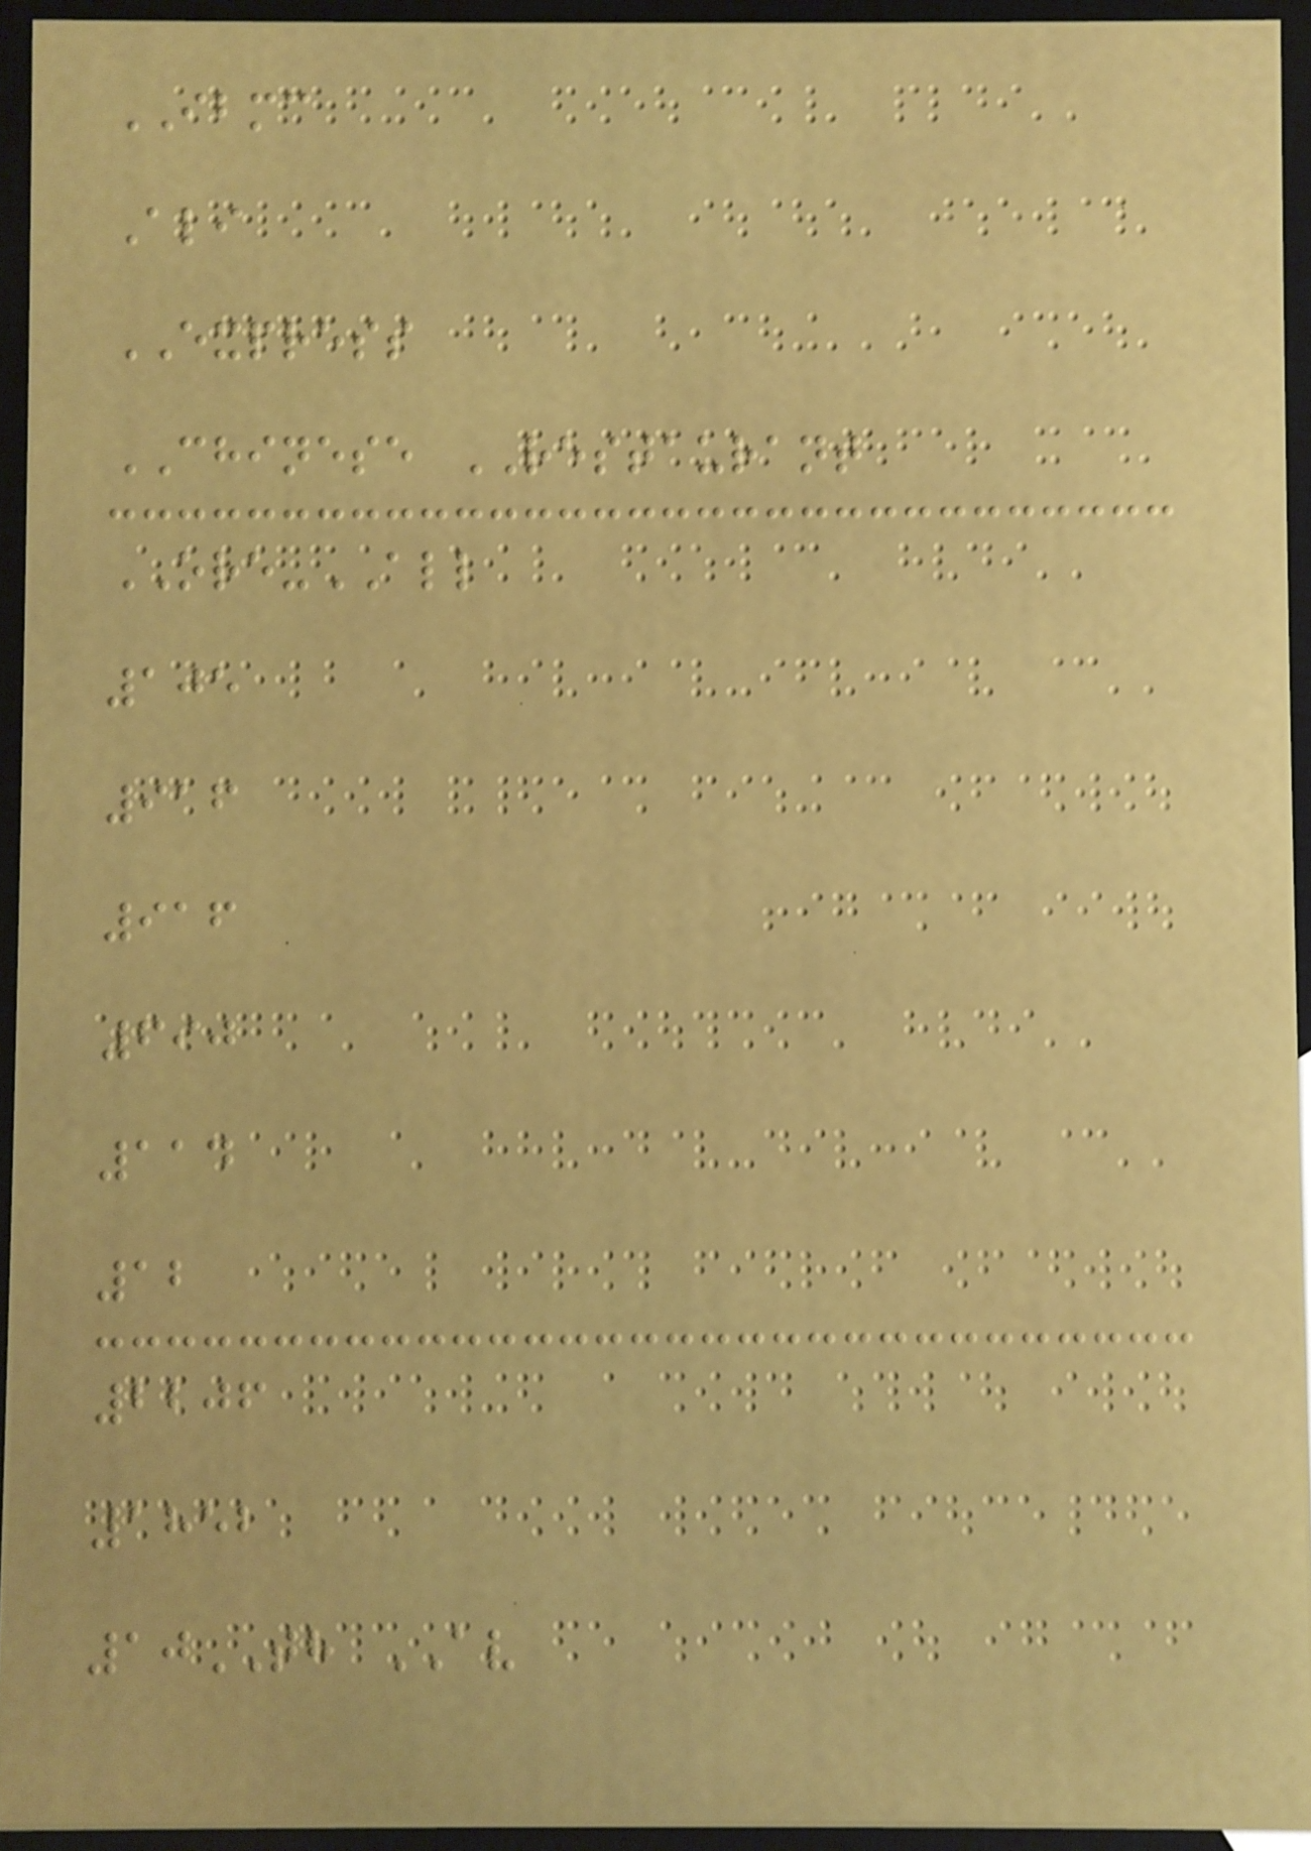IBMC
Ali
EXPRESS
CHINESE RESTAURANT
ORE-ALL
105
916
916
690
114
12
2206
1852
10TH AV
